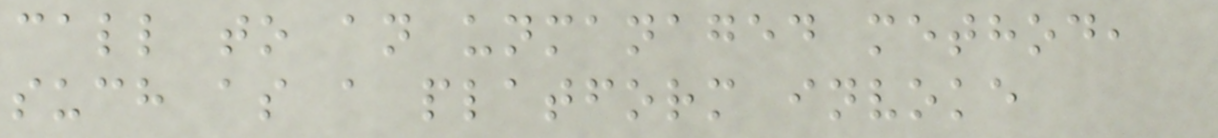call to an unmanaged method,
such as a platform invoke
